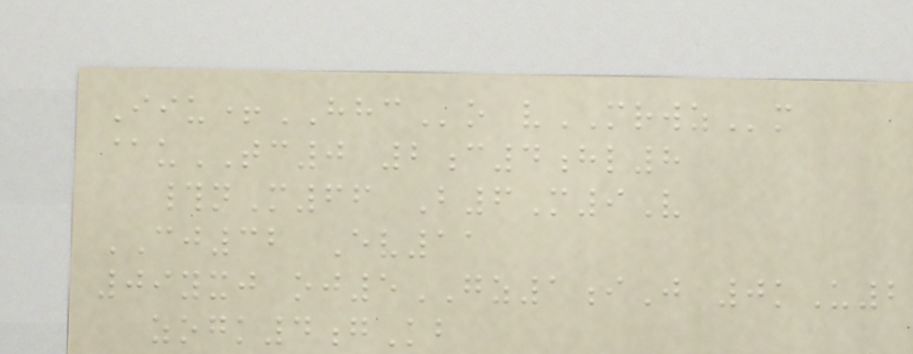Iiu+HHCo vMRWZm
@uTC0 2c4hl8
#nM66 B6M9V
CJ32 Ev11
09yxj oj5GZ1iJ 0kU2
zogk4gKb
